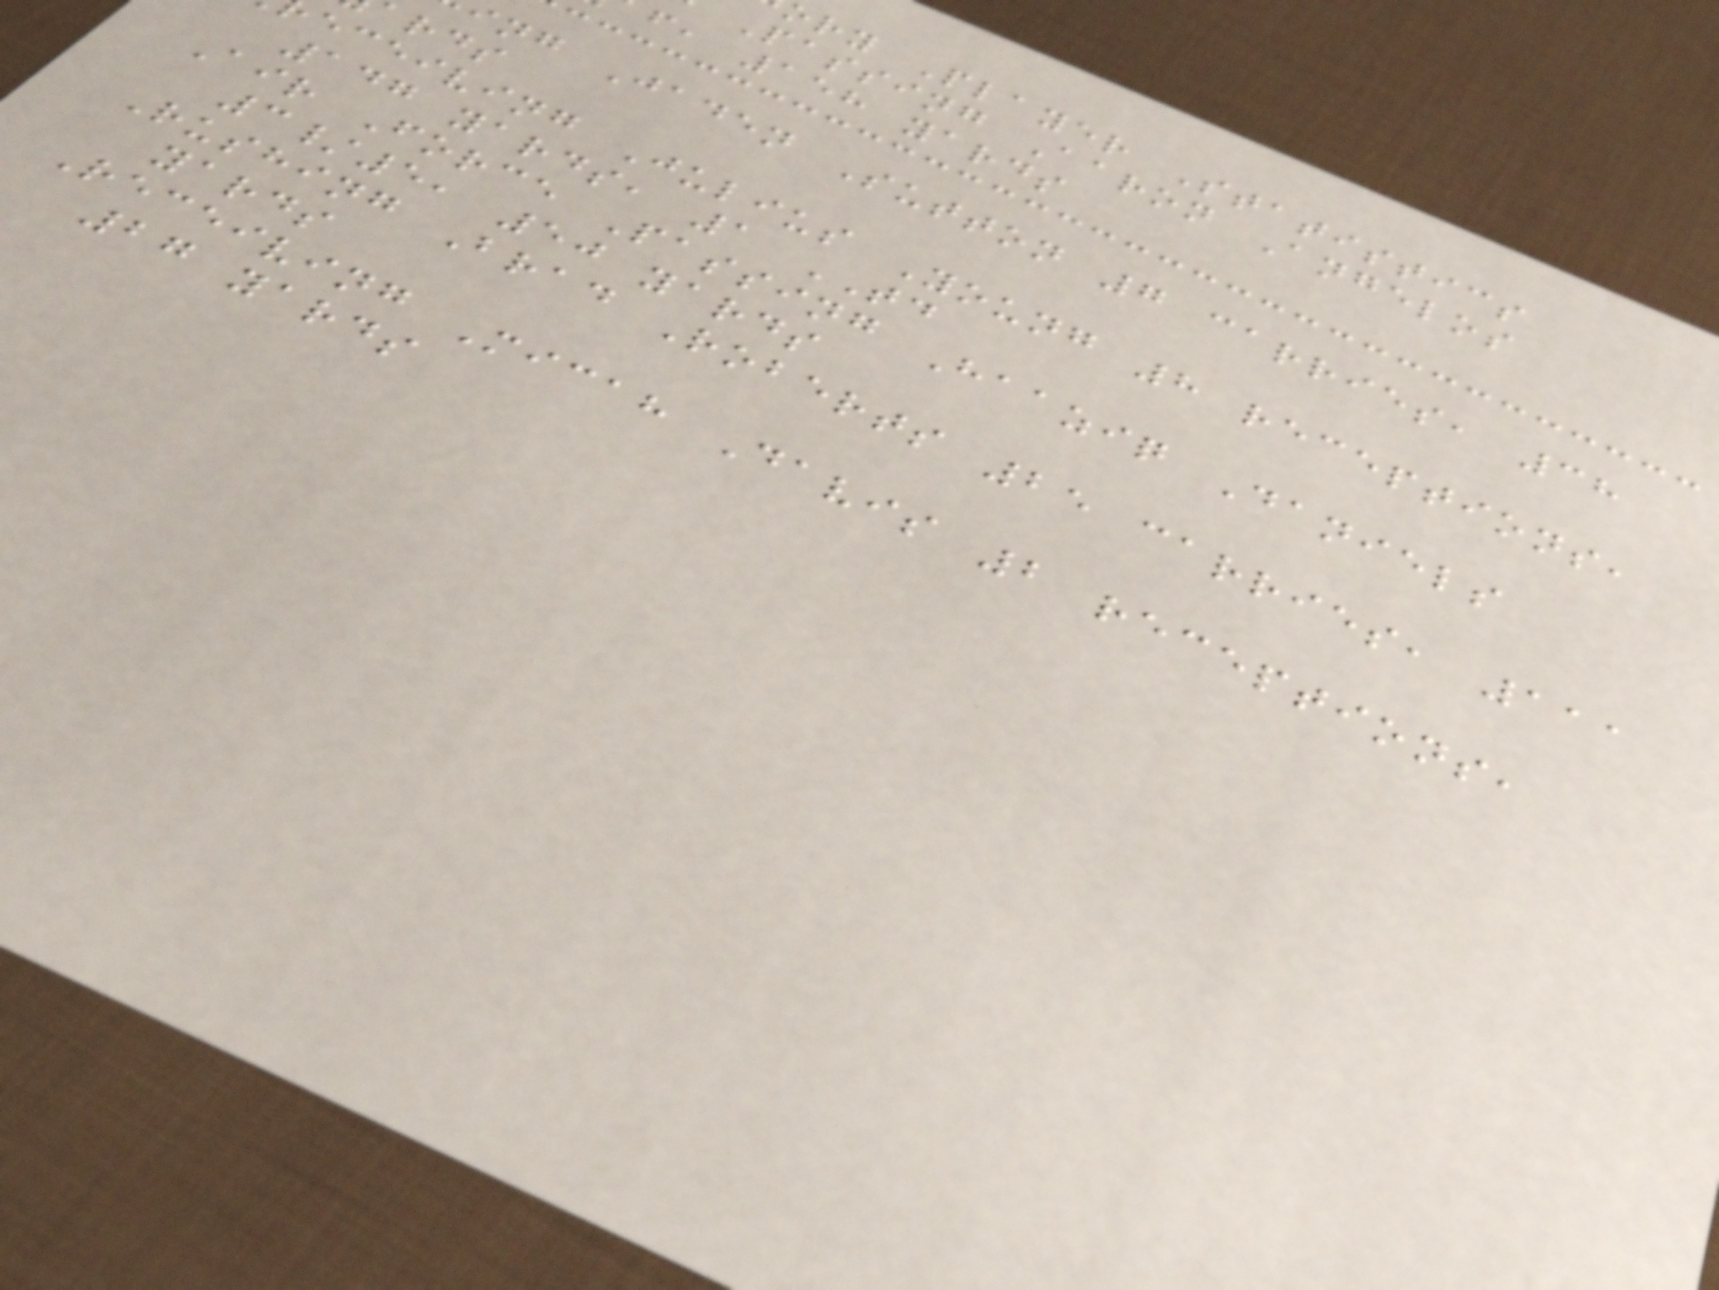ory Player Statistics
Passing Aaron Angelos
f, 158 yards
ing Jaden Sutton 7 carries, 38
eceiving Julius Young 8 receptions,
147 yards, 1 TD
Air Force Passing Haaziq Daniels
3/5, 50 yards
Rushing Brad Roberts 25 carries, 111
yards
Receiving Micah Davis 2 receptions,
27 yards
